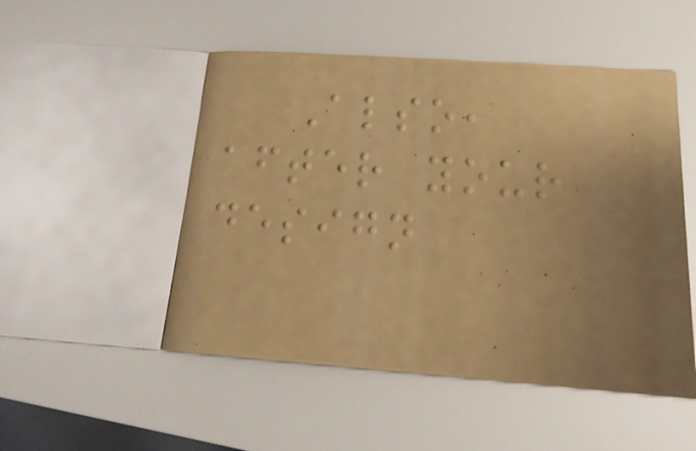Also,
after your
design
